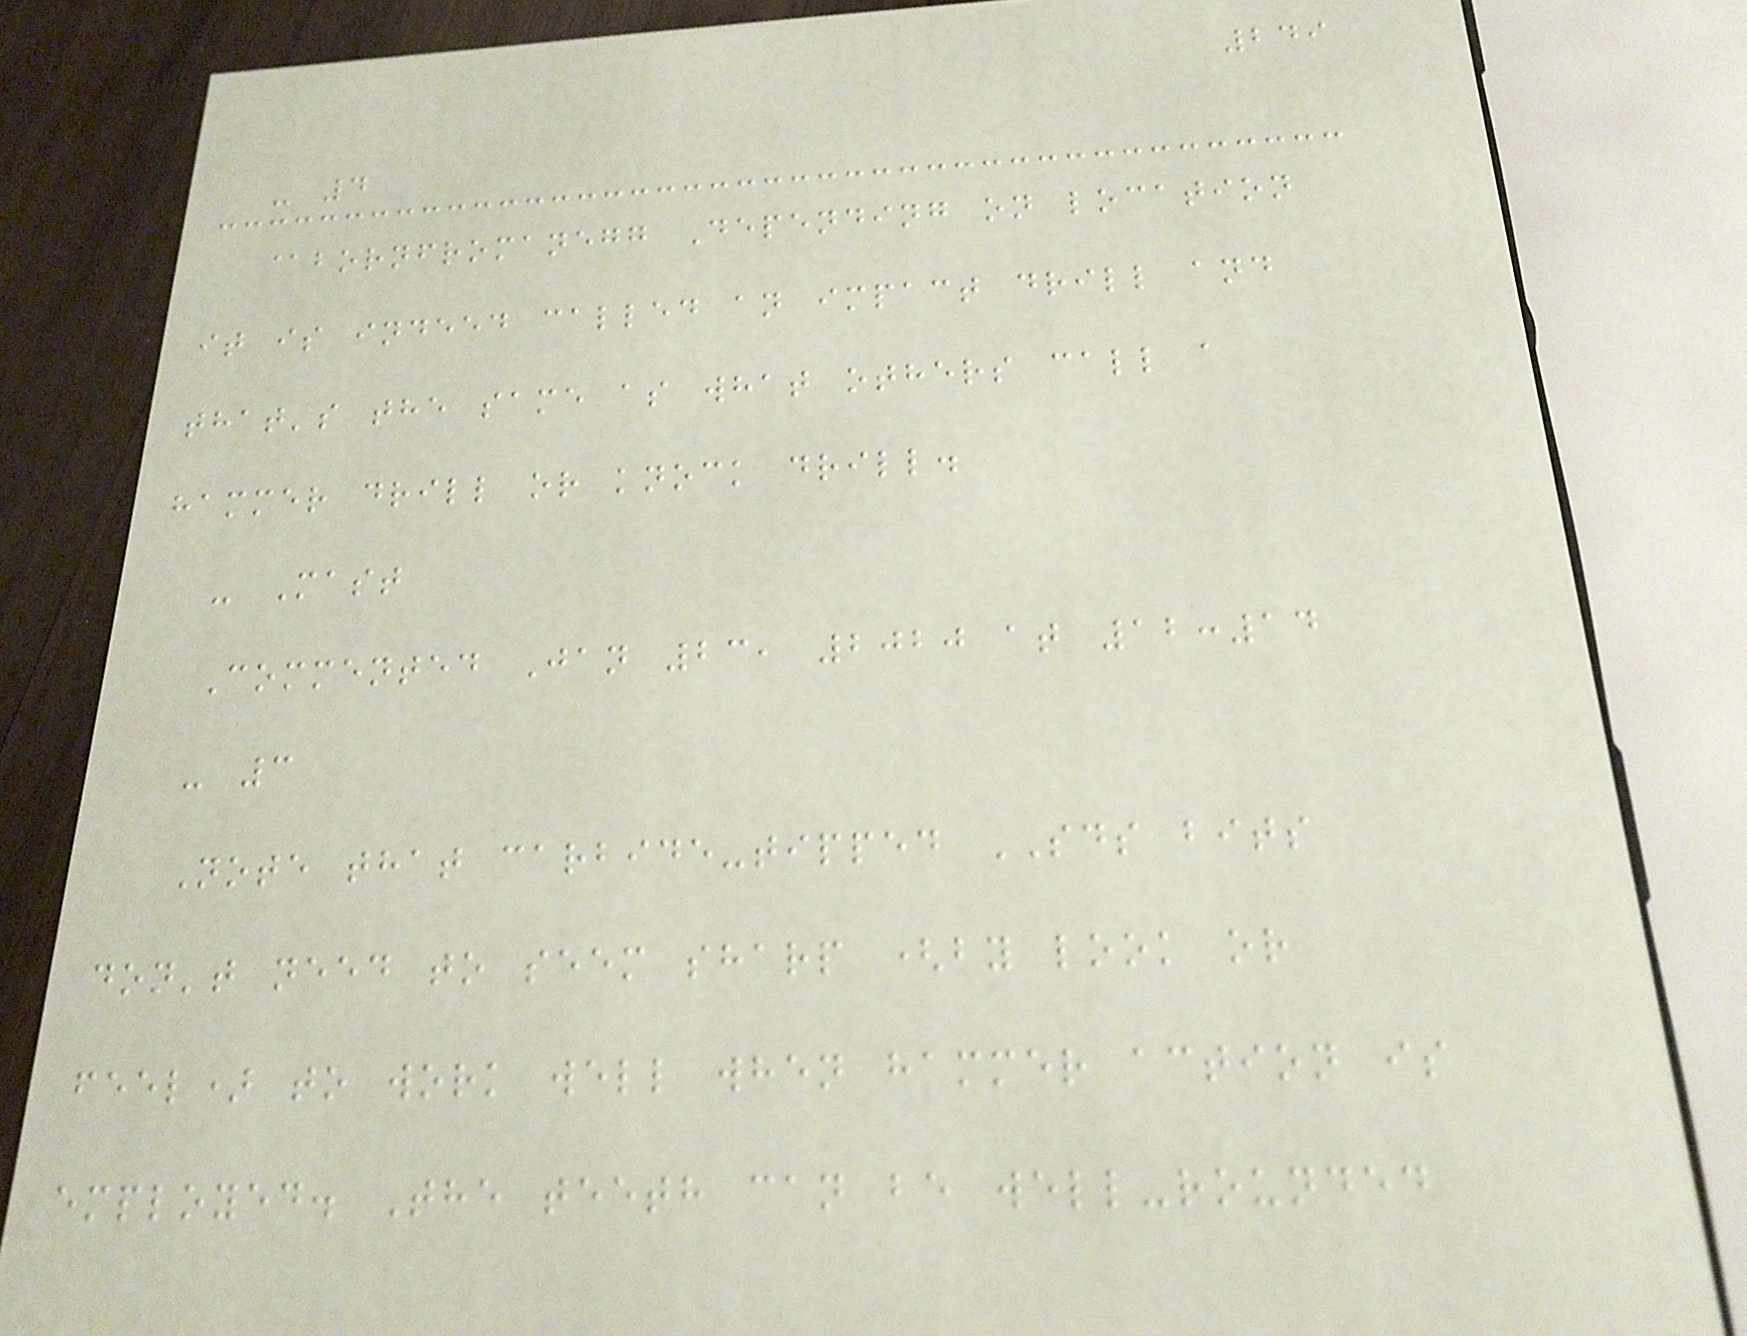249
- 4
@bornfromanegg Depending on location
it is indeed called an impact drill and
that's the same as what others call a
hammer drill or knock drill.
- Mast
Commented Jan 23, 2020 at 12:14
- 3
Note that carbide-tipped SDS bits
don't need to seem sharp (by look or
feel) to work well when hammer action is
employed. The teeth can be well-rounded
